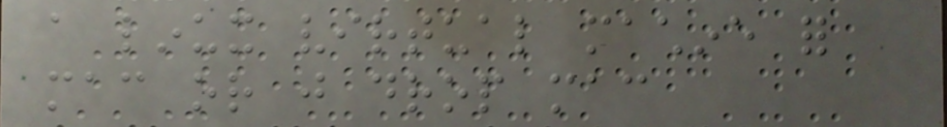a linux virtual machine for
mac or just drop mac
